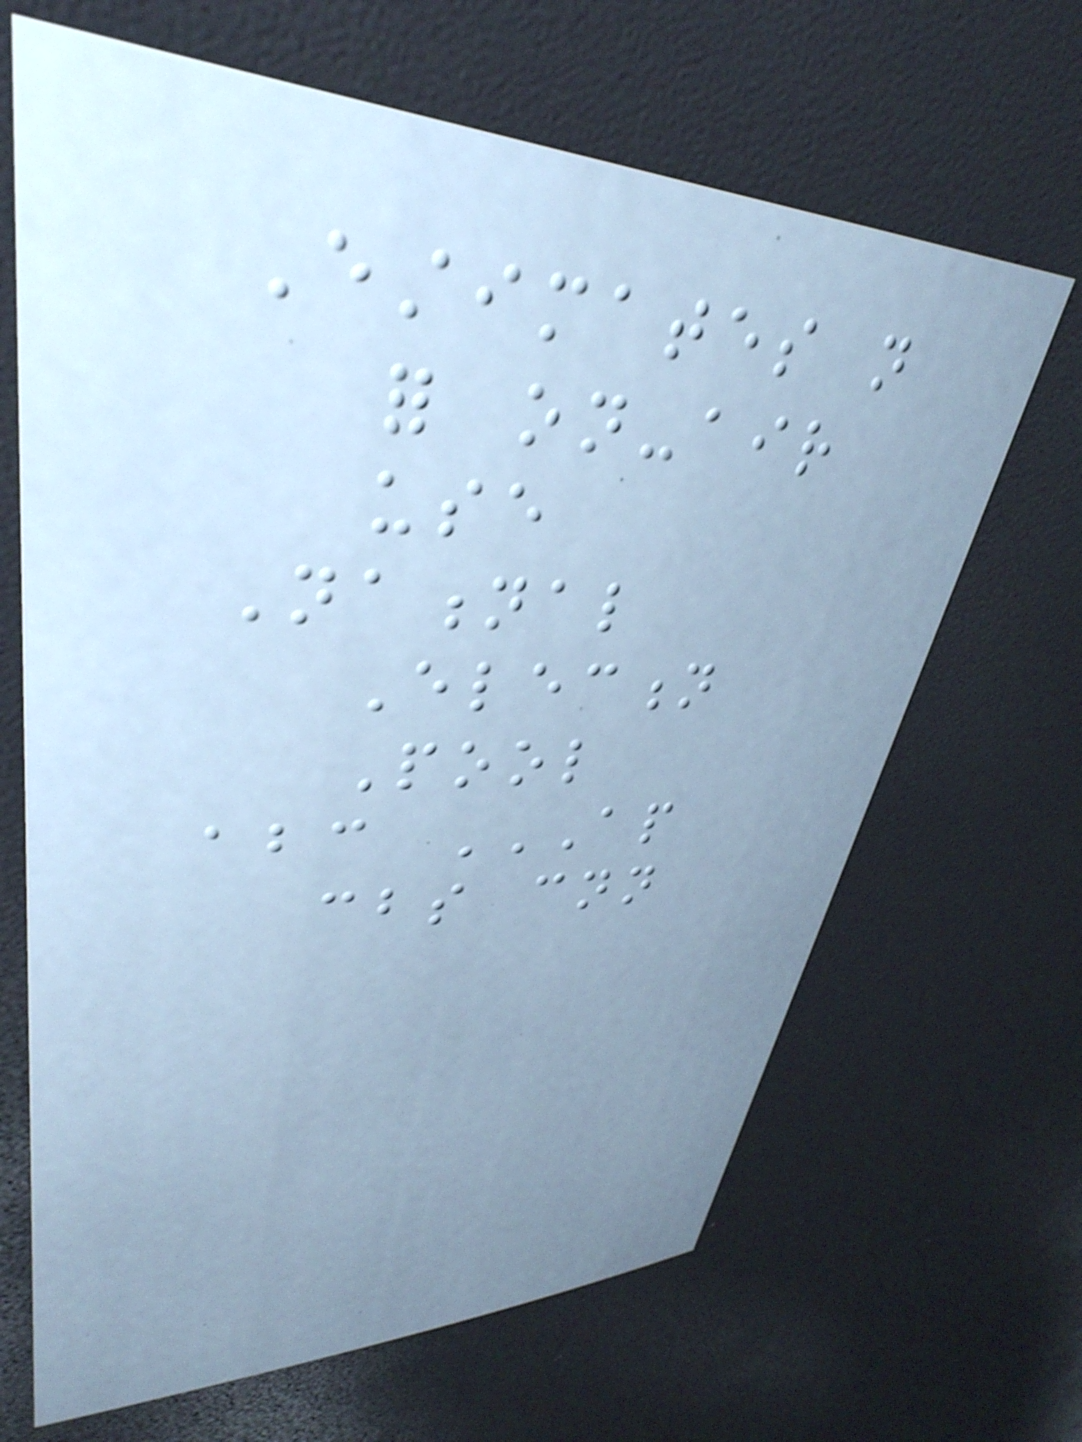Estimates not
for on-air
use
National
Election
Pool
abc AP
CBS CNN
